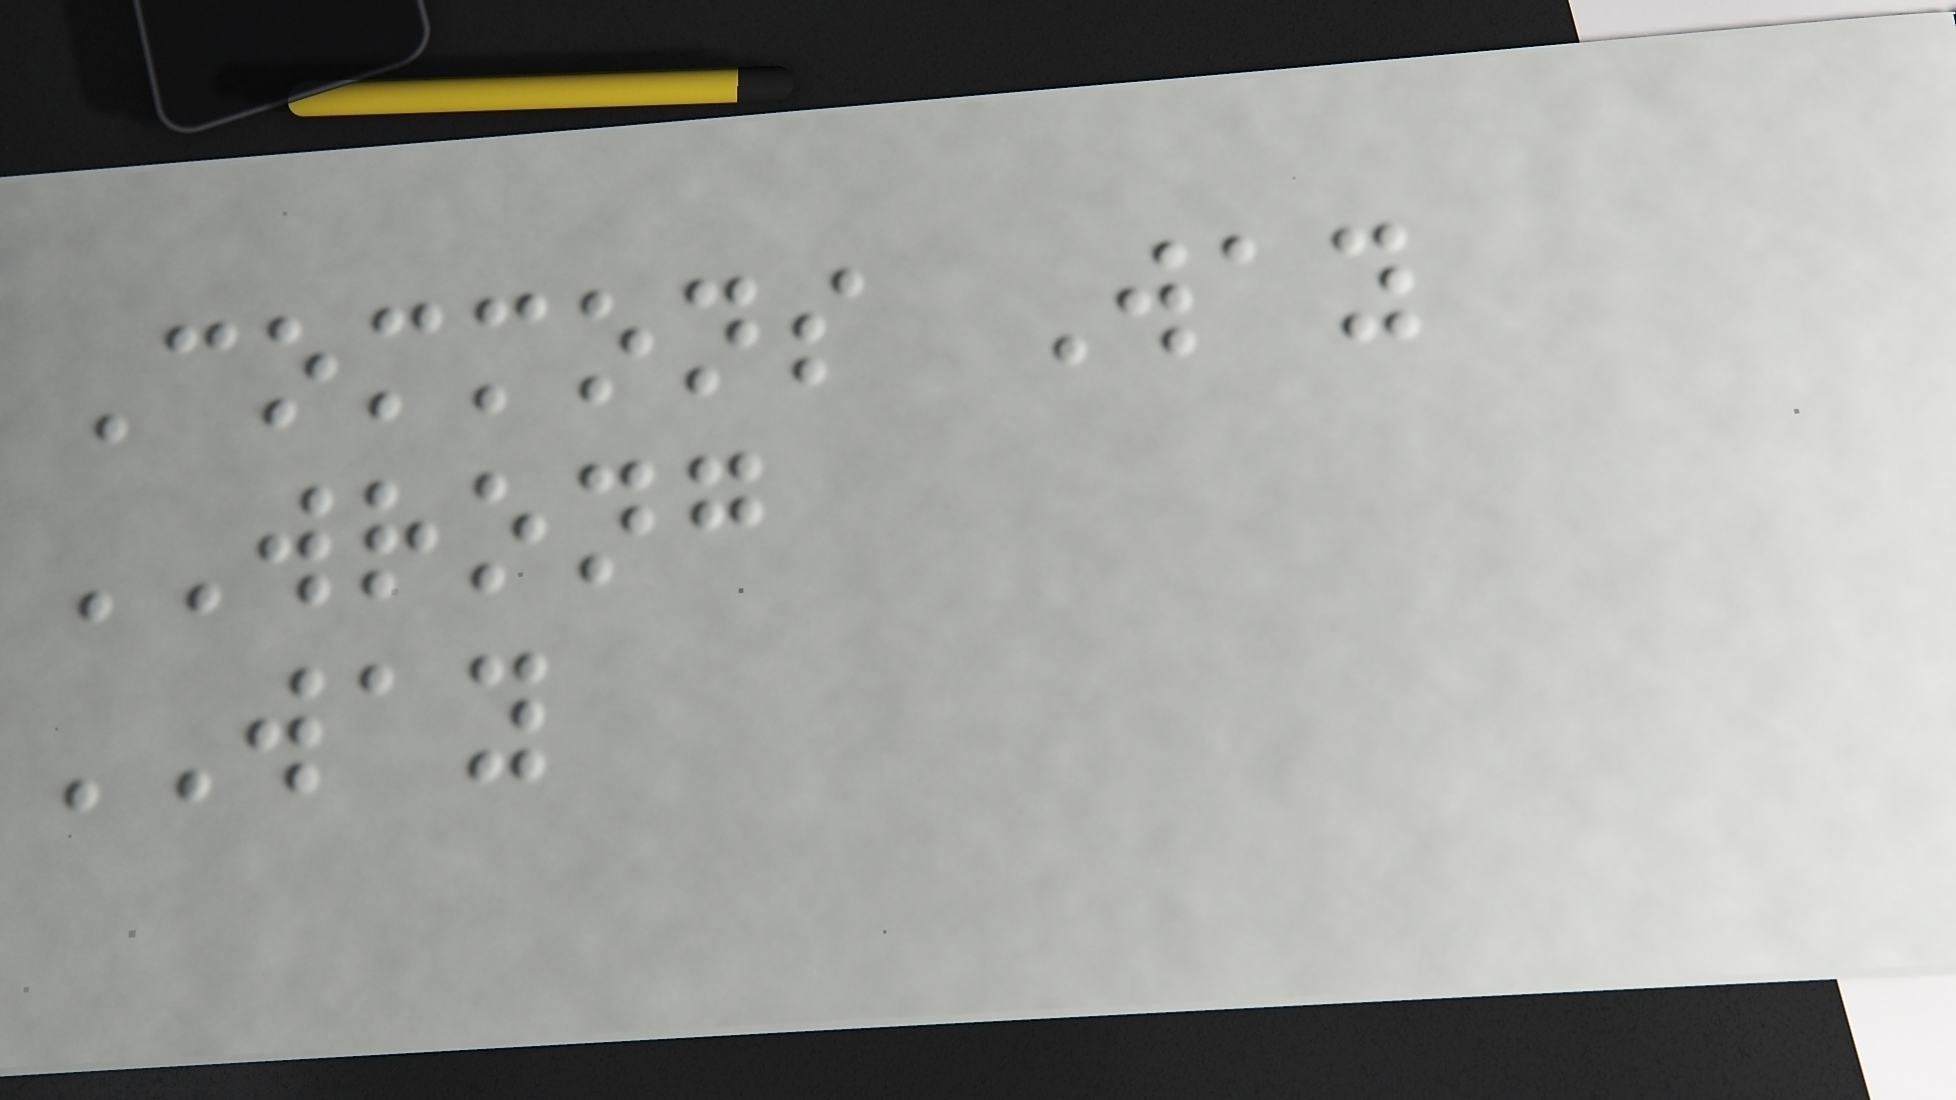Commons Way
WRONG
WAY
